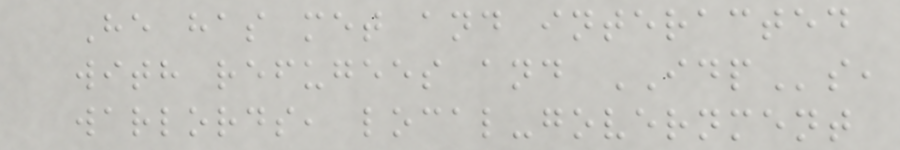He has met and interacted
with refugees and IDPs,
warlords, local-government
